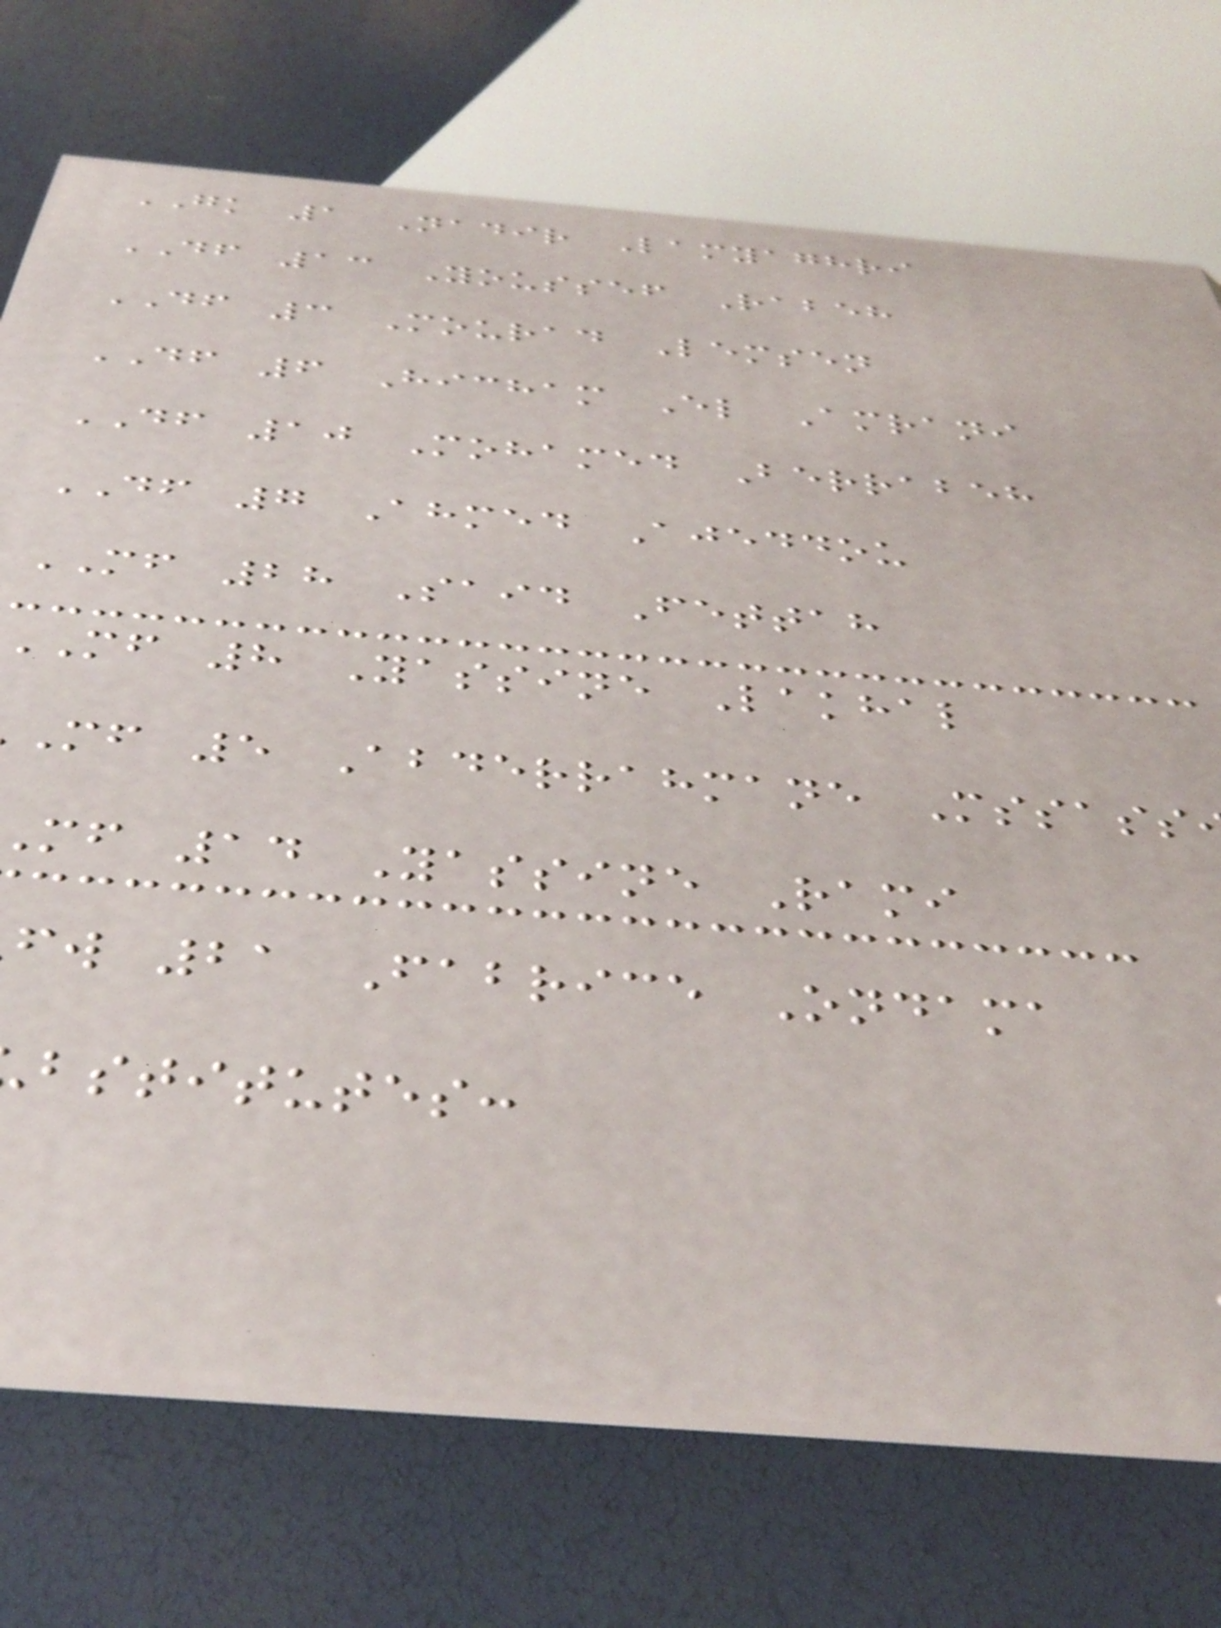GK 1 Nadir Lamyaghri
DF 13 Youssef Rabeh
DF 3 Mourad Lemsen
DF 6 Hicham El Amrani
DF 10 Mohamed Berrabeh
DF 7 Ahmed Ajeddou
MF 28 Said Fettah
mf 8 Yassine Lakhal
mf 5 Abderrahmane Mssass
mf 14 Yassine Rami
fw 21 Fabrice Ondama
bstitutes:
